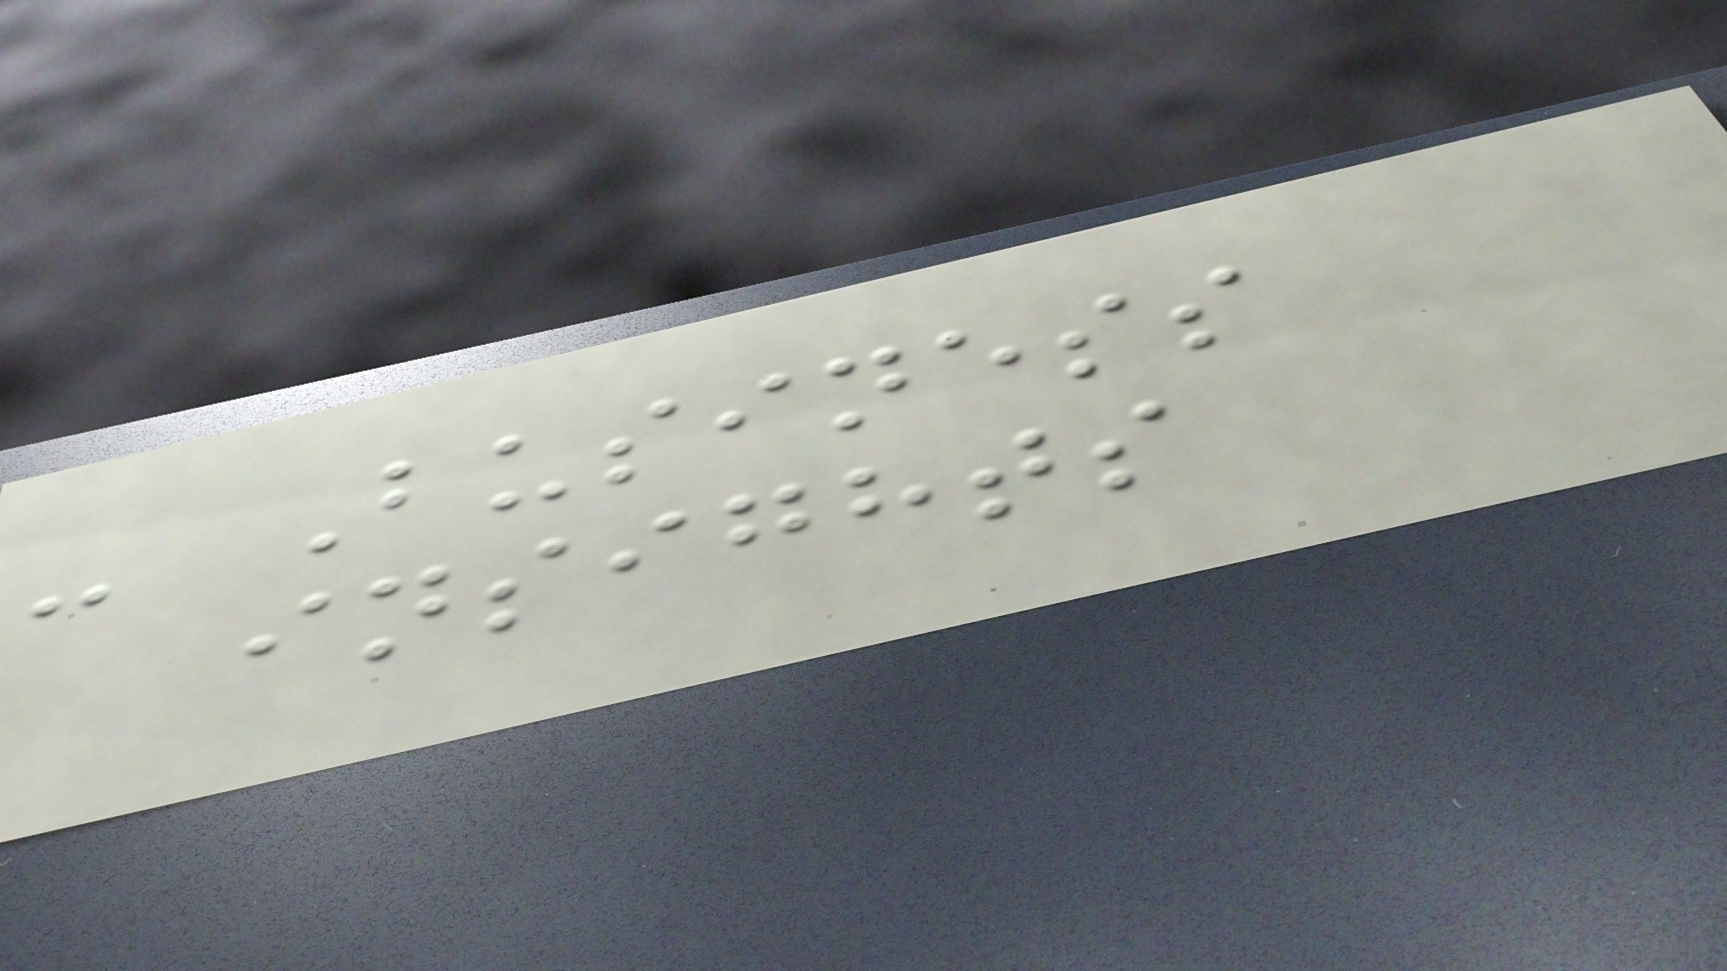- Business
insights
